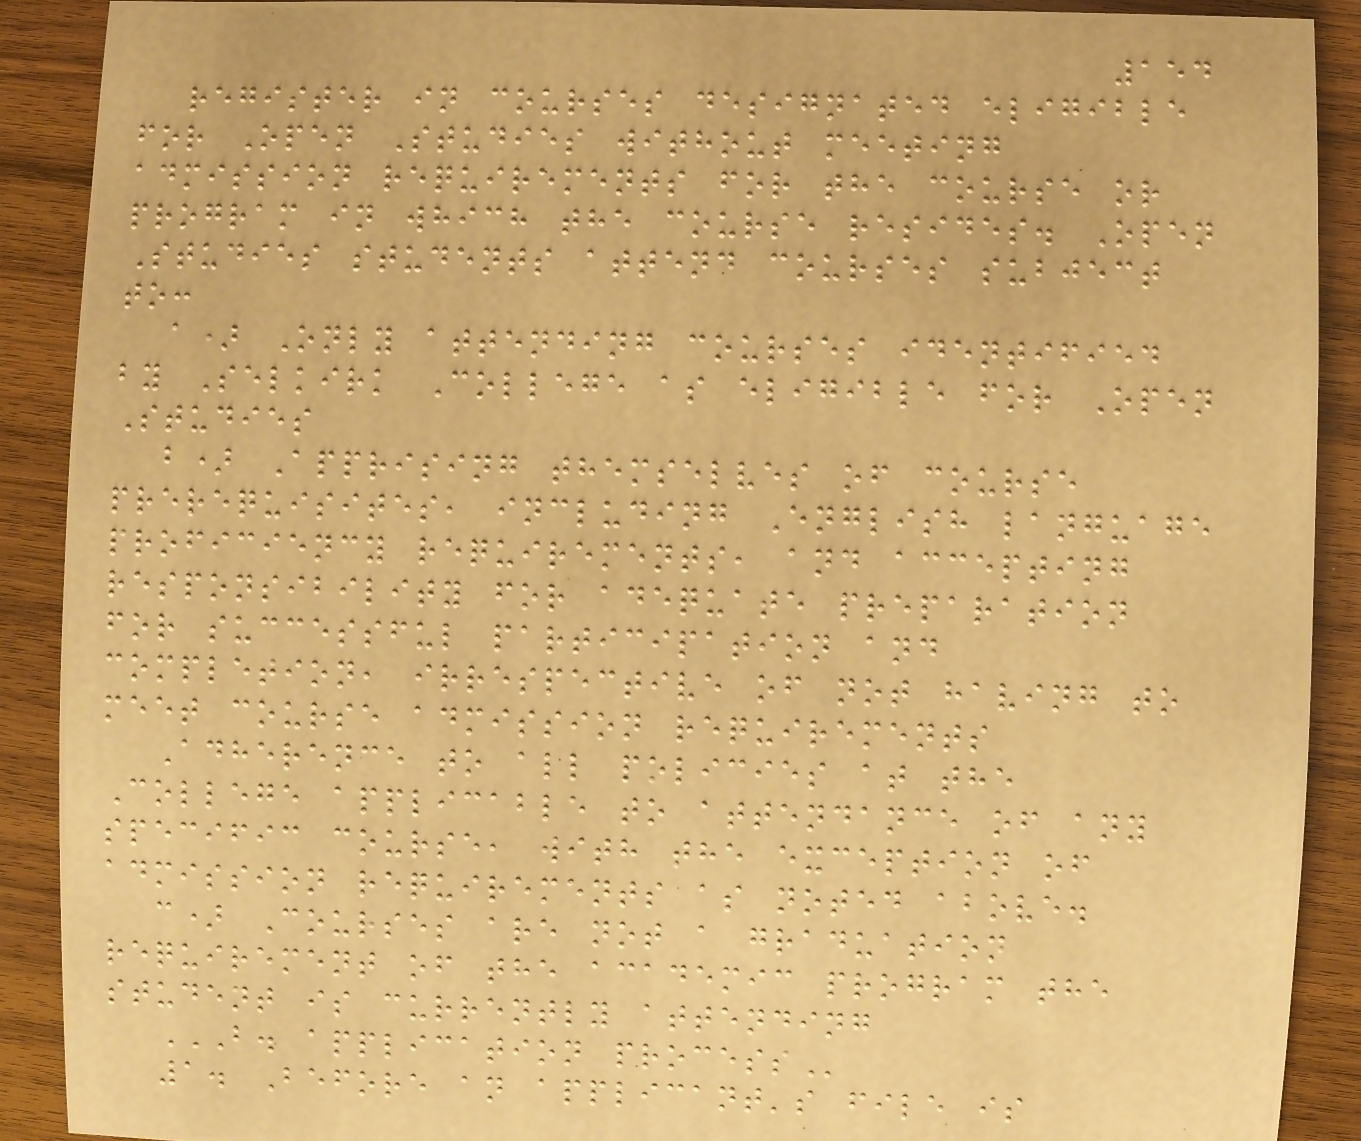154
register in courses designated eligible
for Open Studies without meeting
admission requirements for the course or
program in which the course resides. Open
Studies students attend courses subject
to:
a) Only attending courses identified
by Selkirk College as eligible for Open
Studies
b) Apprising themselves of course
prerequisites, including English language
proficiency requirements, and accepting
responsibility for adequate preparation
for successful participation and
completion, irrespective of not having to
meet course admission requirements
Adherence to all policies at the
College applicable to attendance of any
specific course, with the exception of
admission requirements as noted above.
c) Courses are not a graduation
requirement of the academic program the
student is currently attending
B. APPLICATION PROCESS
1. Before an applicant's file is
